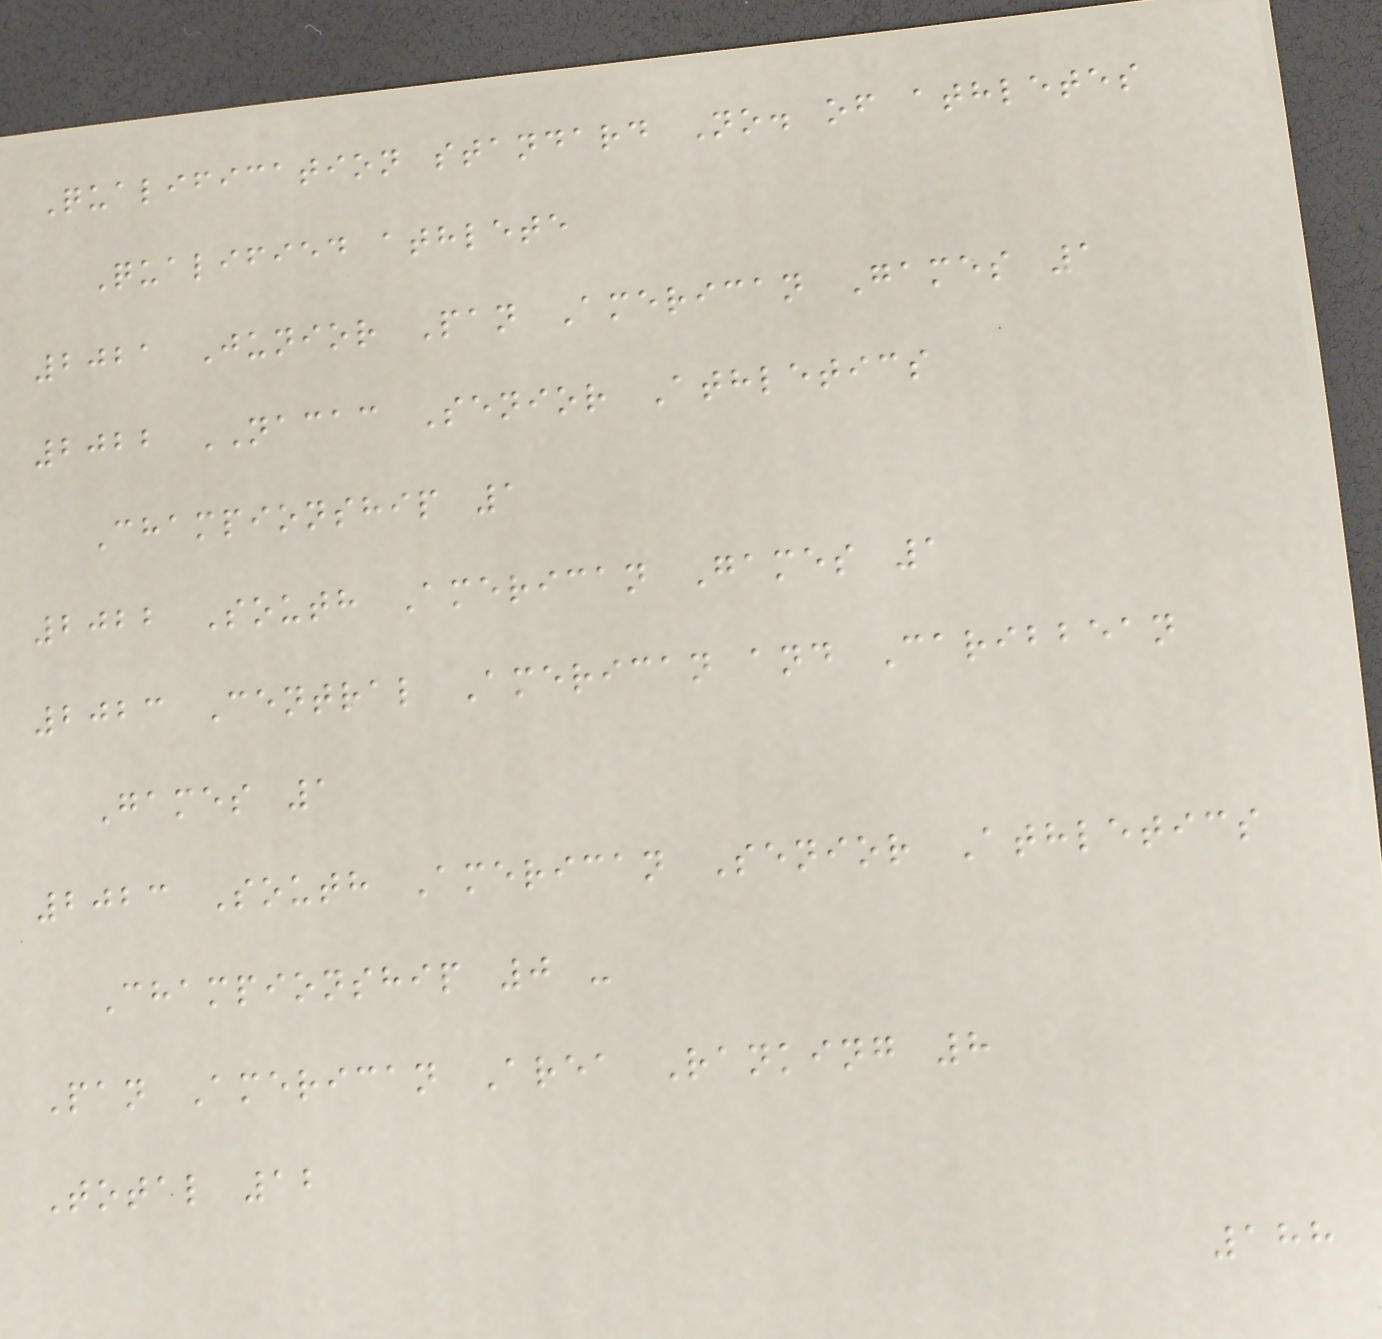Qualification standard No. of athletes
Qualified athlete
2021 Junior Pan American Games 1
2022 NACAC Senior Athletics
Championship 1
2022 South American Games 1
2023 Central American and Caribbean
Games 1
2023 South American Senior Athletics
Championship 0 -
Pan American Area Ranking 8
Total 12
188
